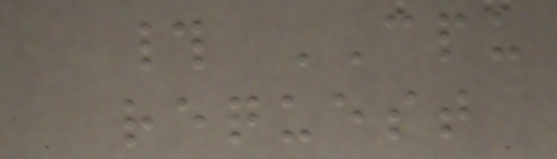# CPU
request
